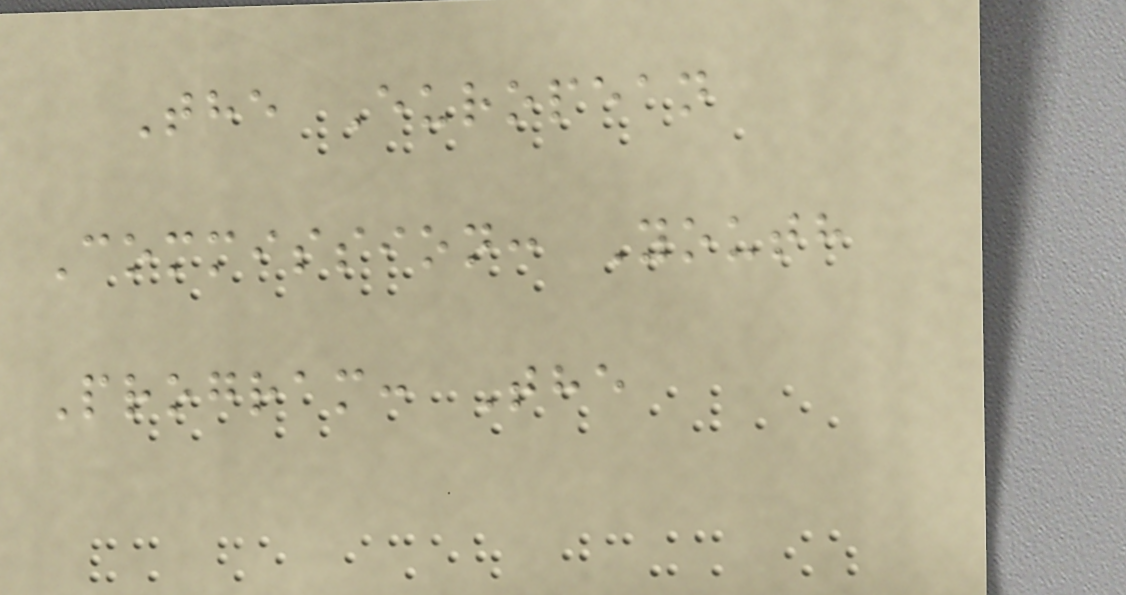The European
Commission: Youth
Program: The
